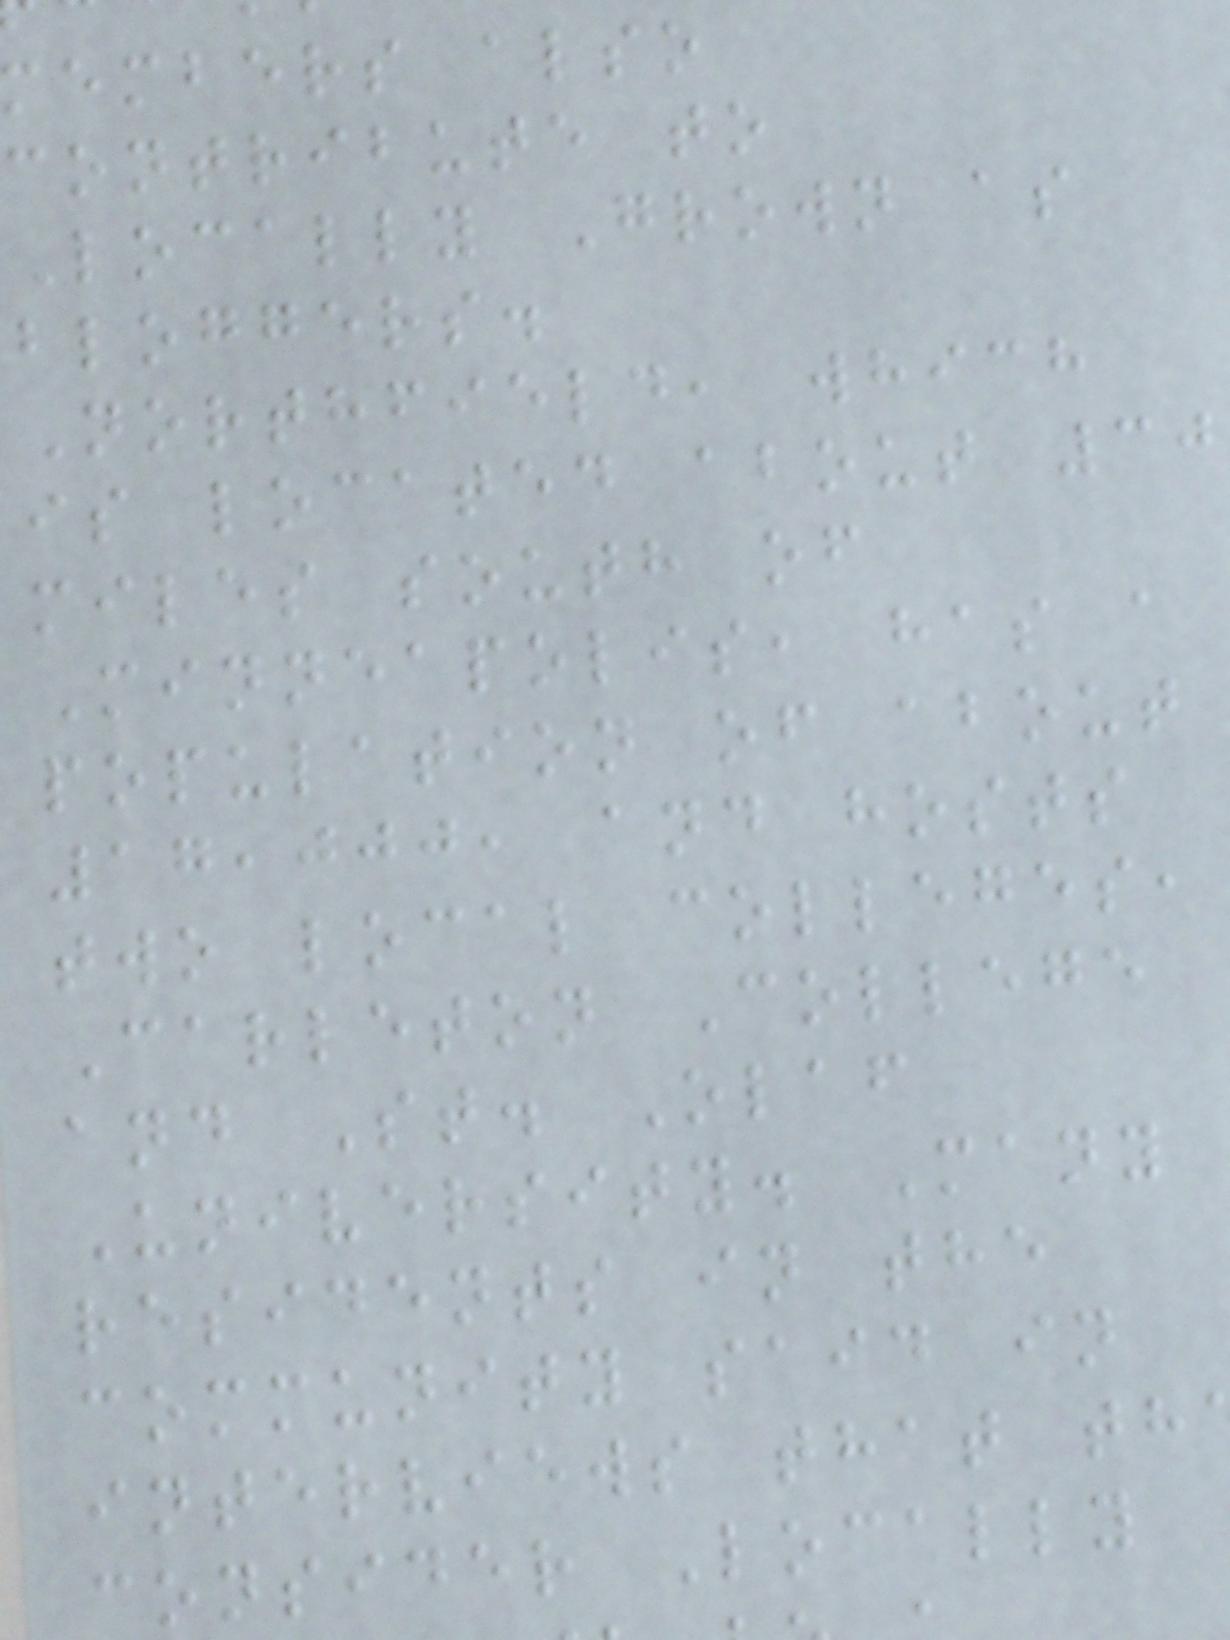members also
contribute to
Locally Grown as
bloggers.
Northfield, which
is located about 30
miles south of
Minneapolis, has a
population of about
17,000, and hosts
two local colleges,
Carleton College
and St. Olaf
University. Many
residents in the
community said in
interviews that th
consider Locally
